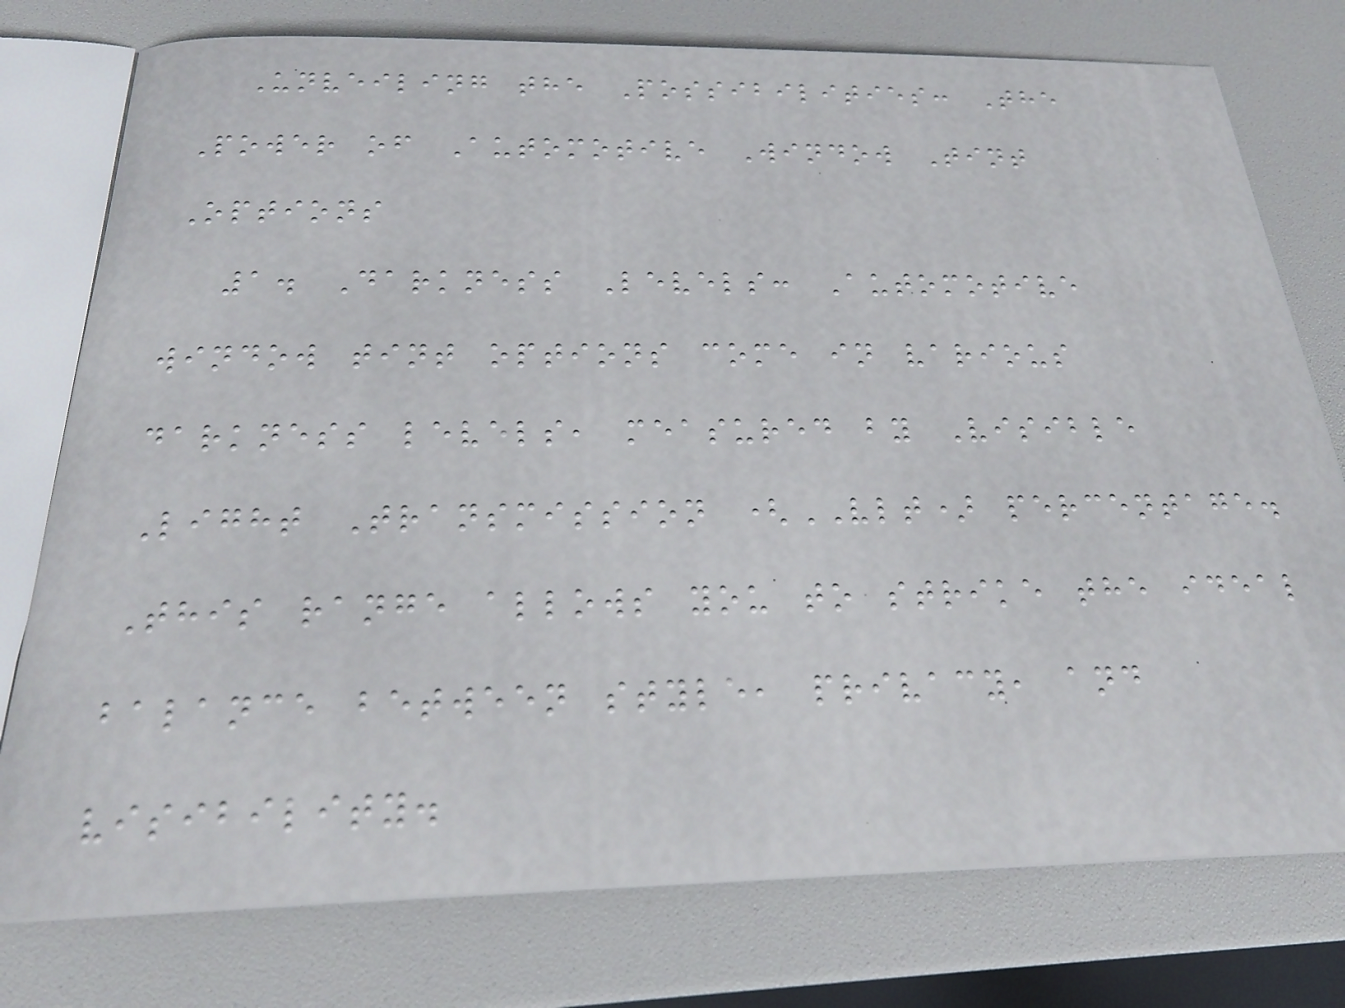Unveiling the Possibilities: The
Power of Automotive Window Tint
Options
1. Darkness Levels: Automotive
window tint options come in various
darkness levels, measured by Visible
Light Transmission (VLT) percentage.
This range allows you to strike the ideal
balance between style, privacy, and
visibility.
